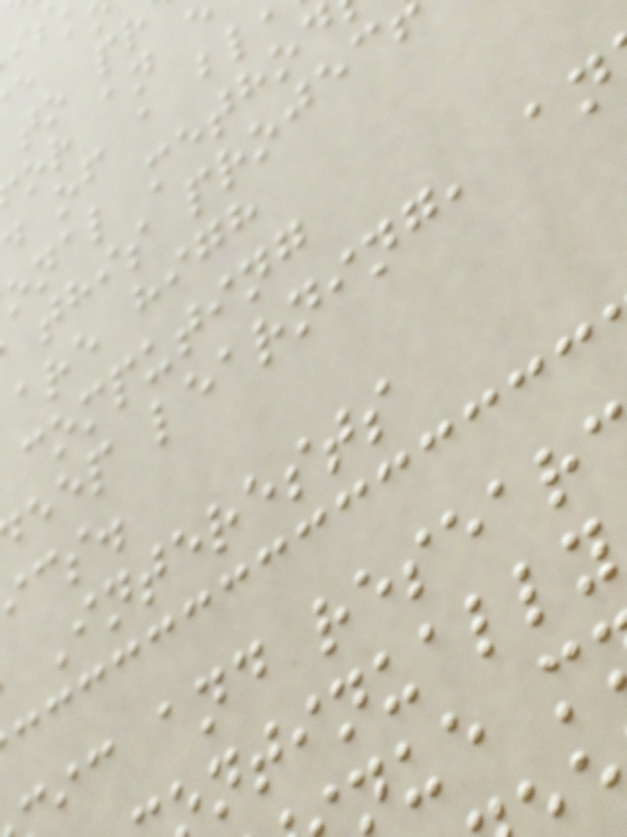d of a bl
onal method
this projec
are high
computing
eep learning, an
ics.
Interests
ic and resear
ntinually
